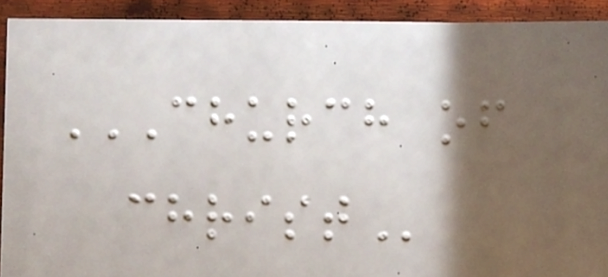CHURCH OF
CHRIST
